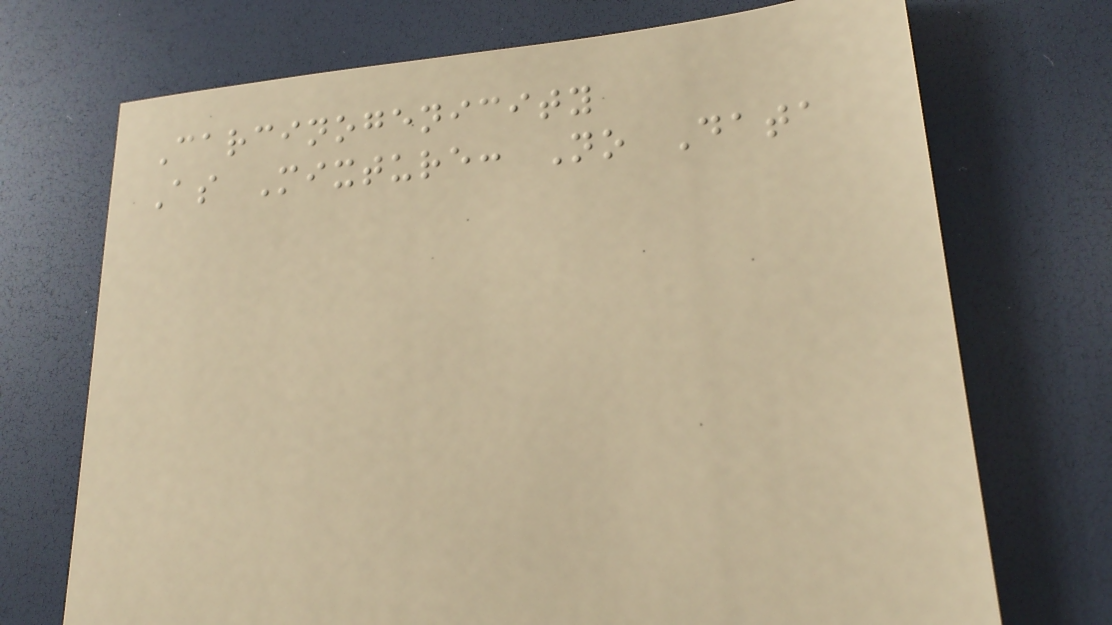Carcinogenicity
As Mixture: No Data
